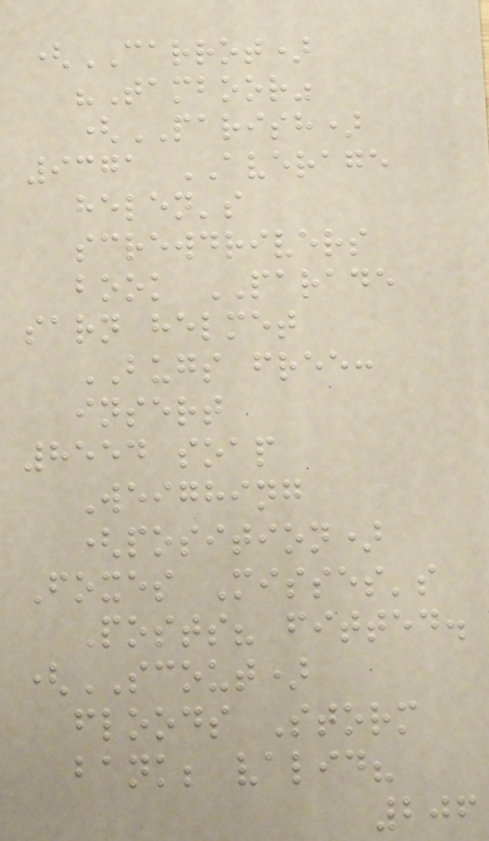(CARROT)
"Tamboor"
(PARISH)
9371 AVERAGE
helen's
screwdrivers
book PARADE
sarn helmet
BUGS free:
insert
8554 soap
Weighing
(position)
Foxes Misses's
Posts? fitted.
(SCOUT)
floods Storm
bank; valid?
206
